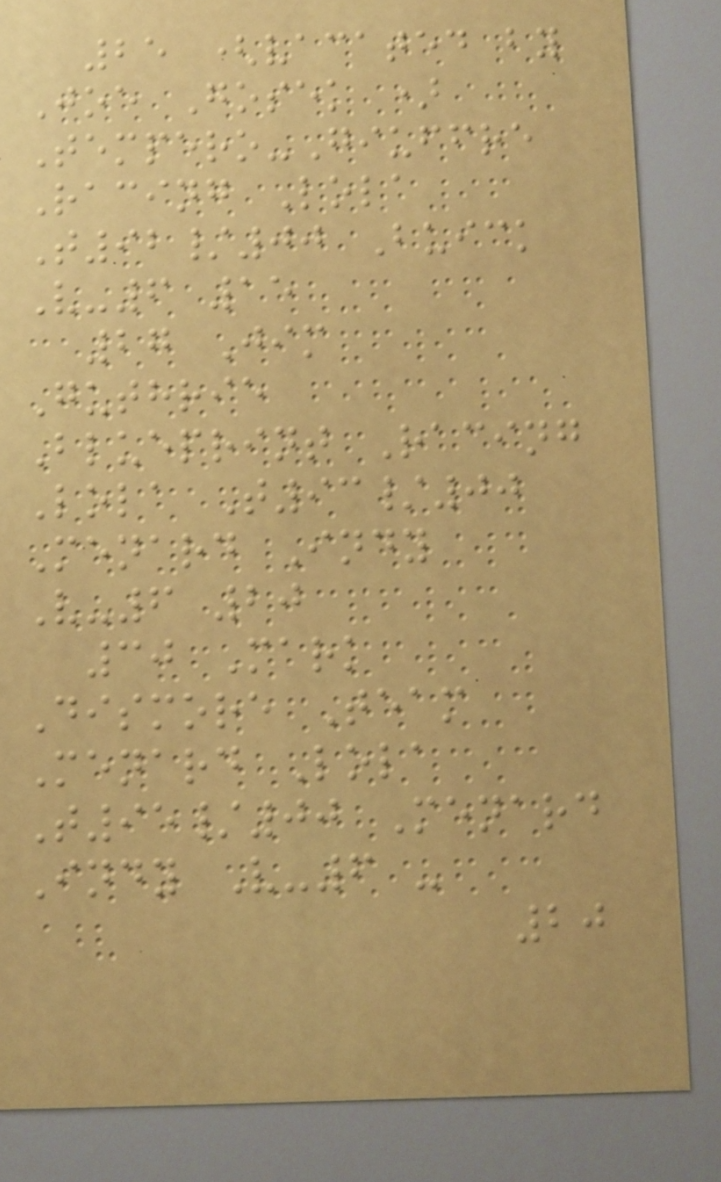25 (vacated by
Joe Gosek )
Tempero-Giuffre
Racing Lola
T92/00 Buick
V-6 15
27 Jim
Guthrie
Blueprint Racing
Lola T93/00
Menard Indy
V-6 20
30 Mark
Dismore Team
Menard Lola
T95/00 Menard
Indy V-6 -
20
